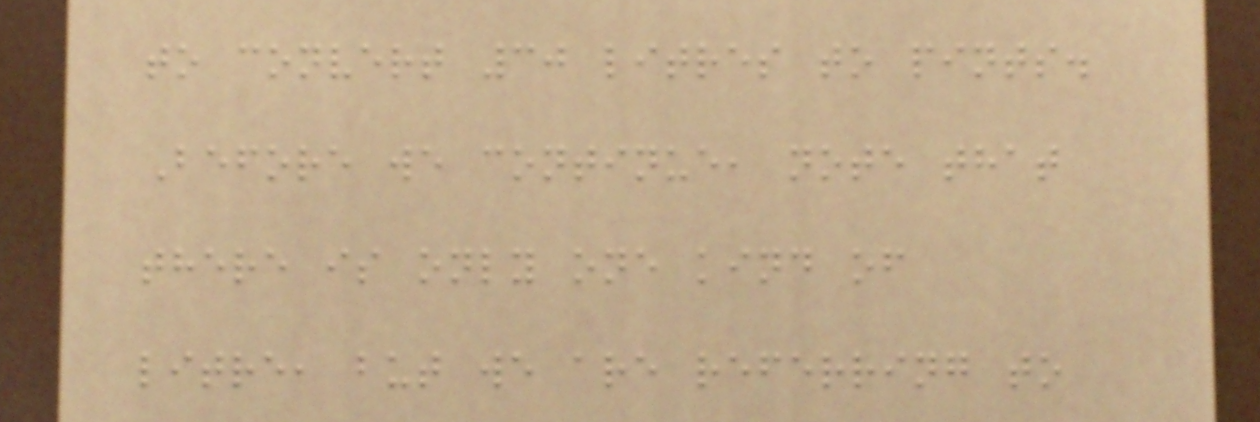to convert 30 litres to pints.
Before we continue, note that
there is only one kind of
litre, but we are referring to
